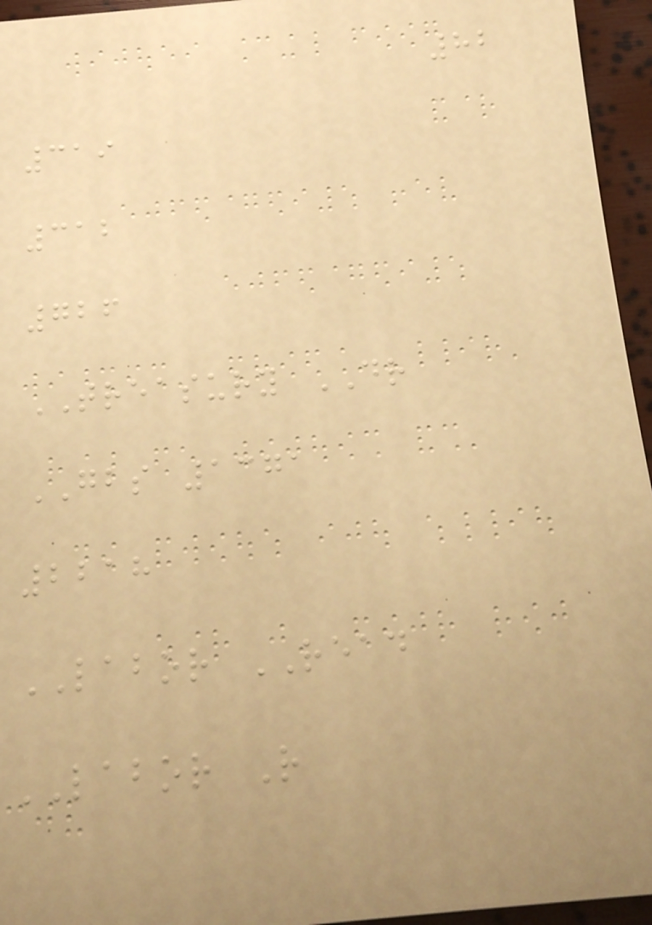82
319
312
726
TREASURY DR
GBS 1371
2218
LABOR READ
LABOR R
